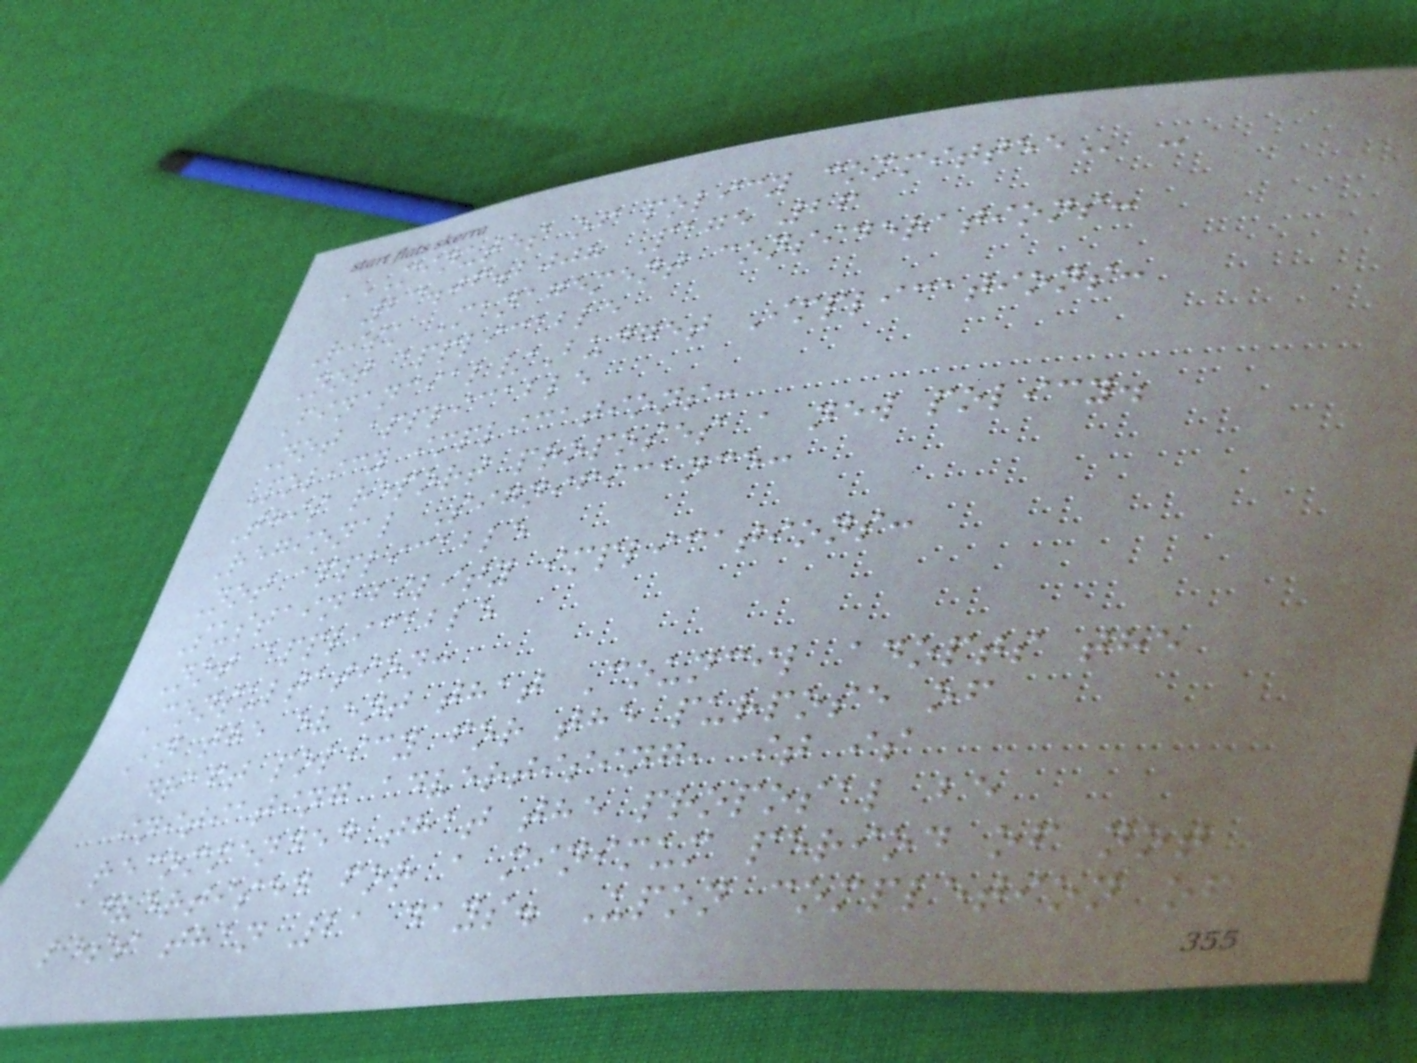MINUTES OF POLICY COMMITTEE -
23.06.2008 Page 26
Risk Management considerations:
Not applicable
Financial/Budget Implications:
Not applicable
Policy implications:
This report proposes a new policy.
Regional Significance:
Not applicable
Sustainability implications:
Not applicable
Consultation:
In the event that Council adopts the
draft policy for the purpose of
initiating advertising, it is
recommended that the proposal be
advertised for a minimum period of not
less than 21 days. Upon completion of
